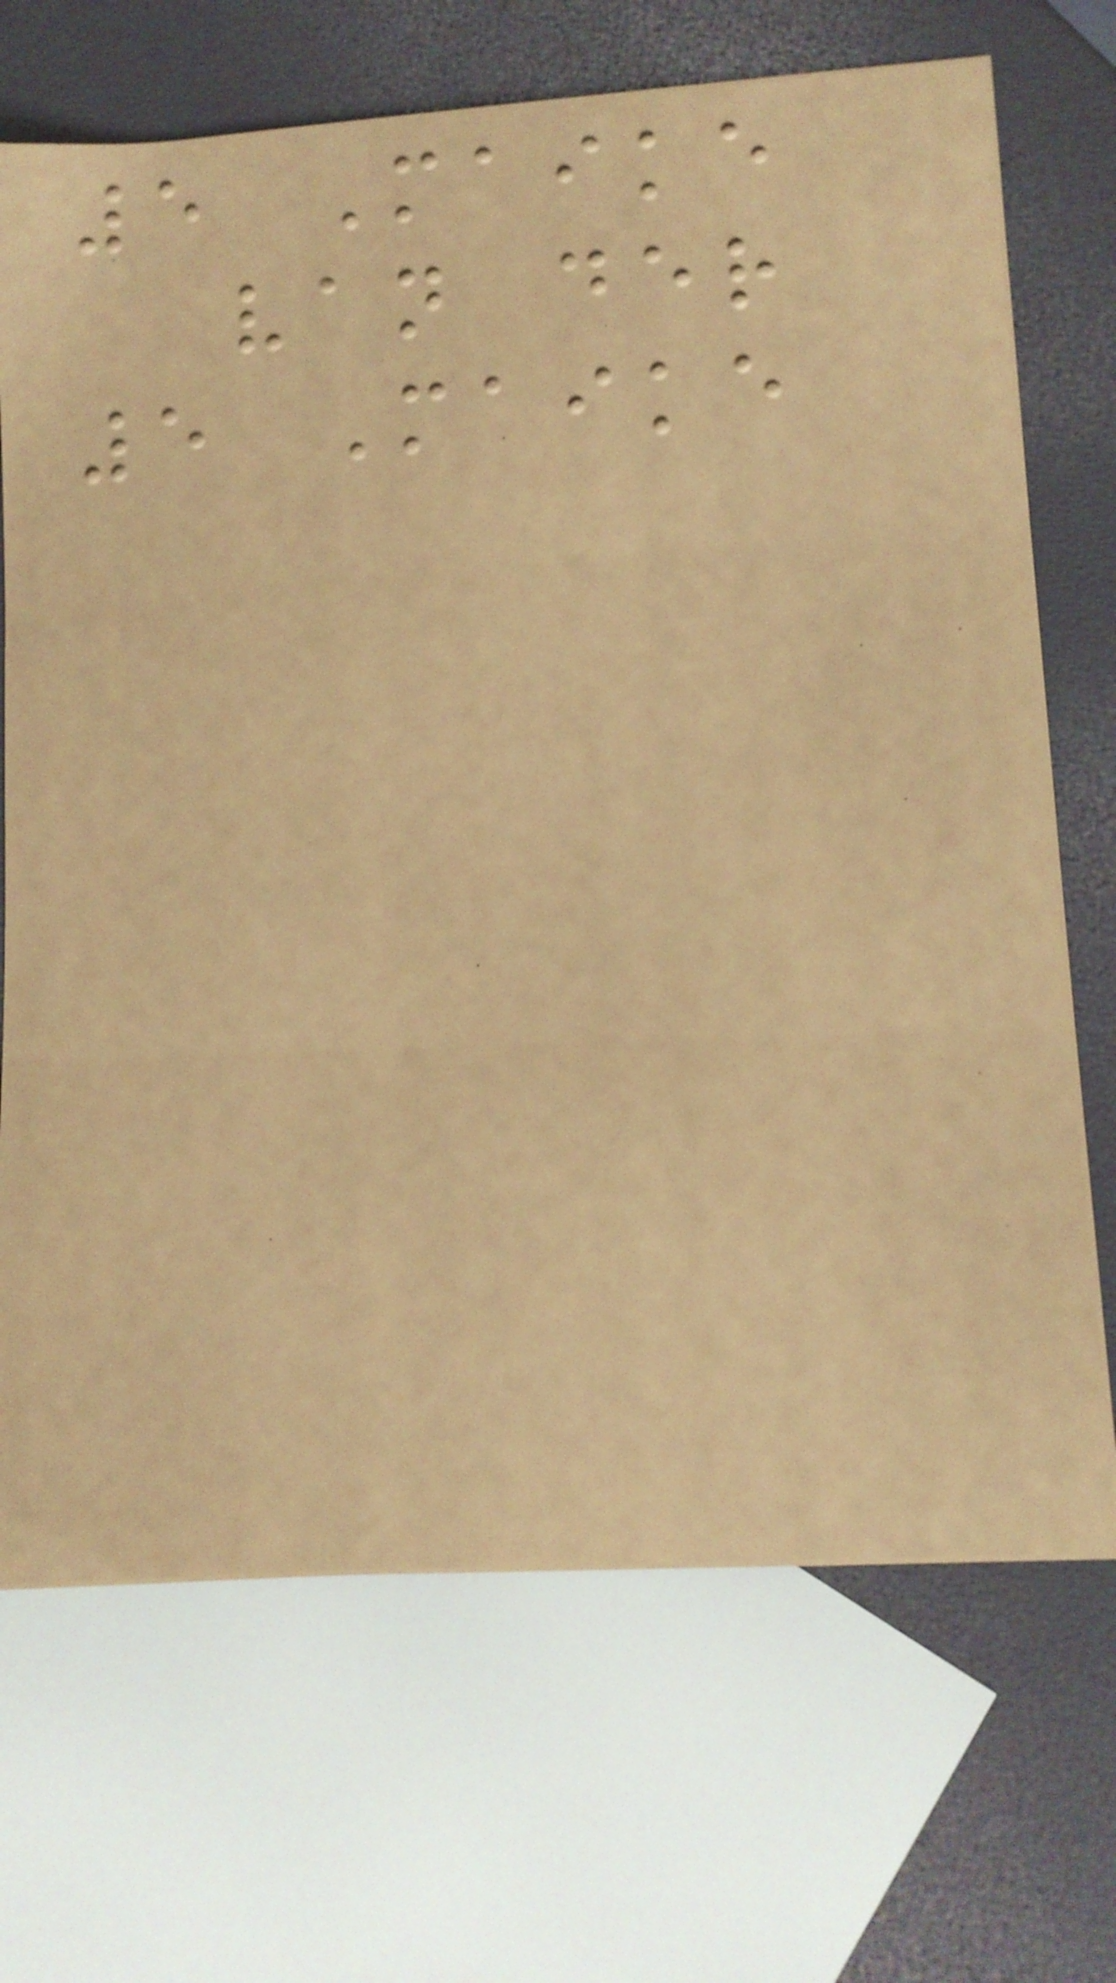5 Maike
van der
5 Maike
